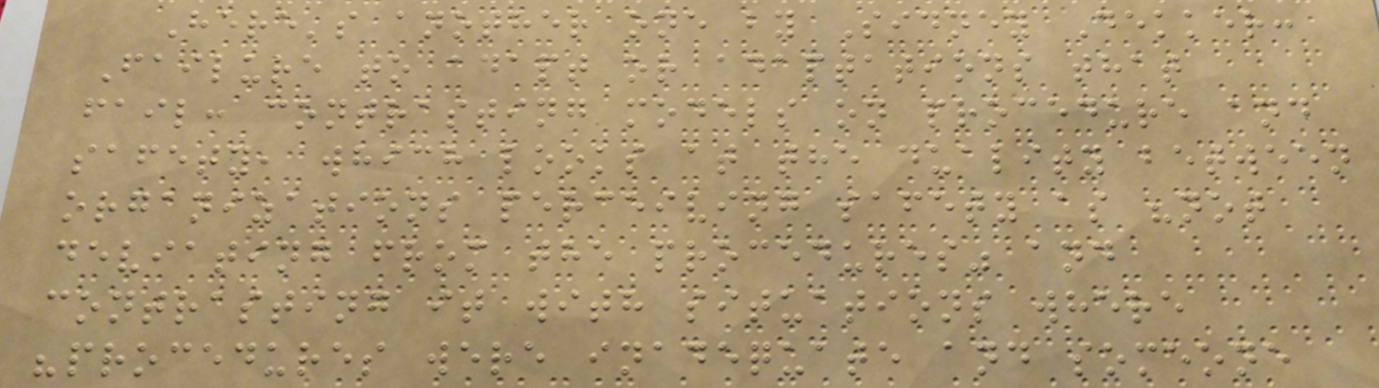Here's another one by Sidney Dekker:
Failure to adapt or adaptations that
fail: contrasting models on procedure and
safety, which looks at the duality between
organizations perceiving safety as "not
deviating from the procedures" and
contrasting it with situations where
"procedures were inadequate and someone
